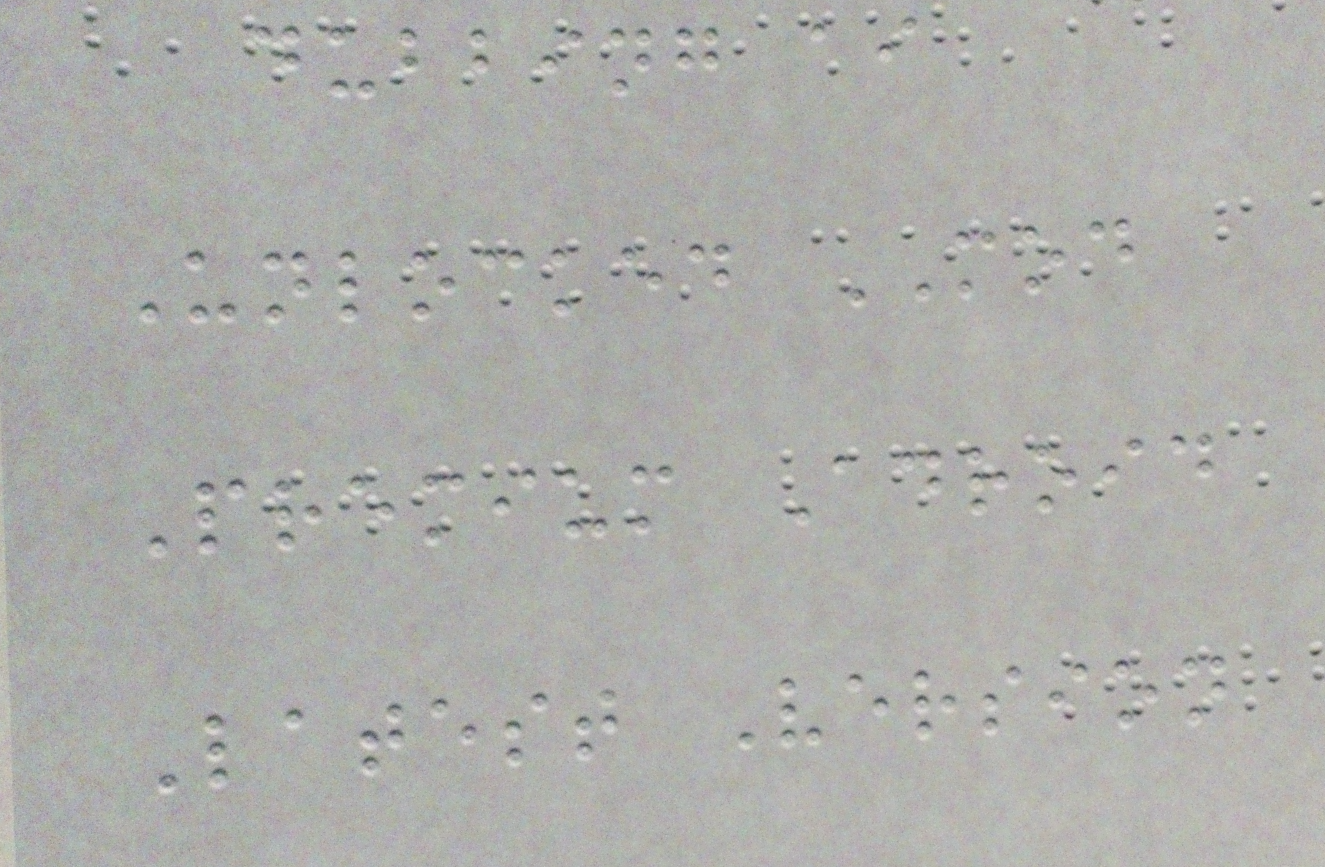dubbing ai
Unlocked MOD
Premium Adroid
Latest Version
